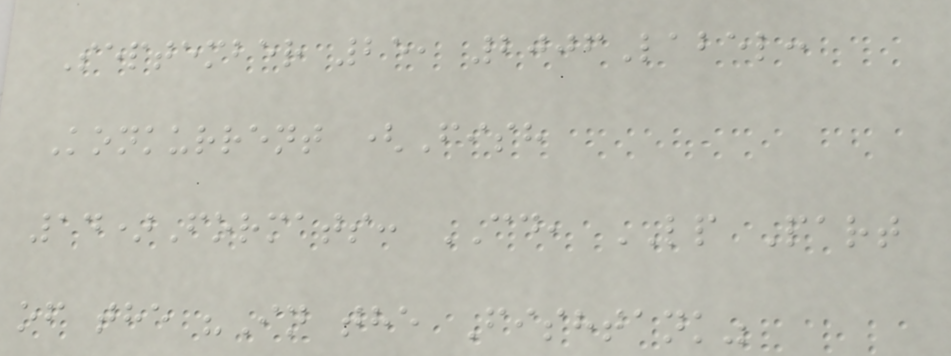September 25, 2006Label:
Konkurrent (Fish
14)Formats: CD, LP Part
of the "In the Fishtank"
